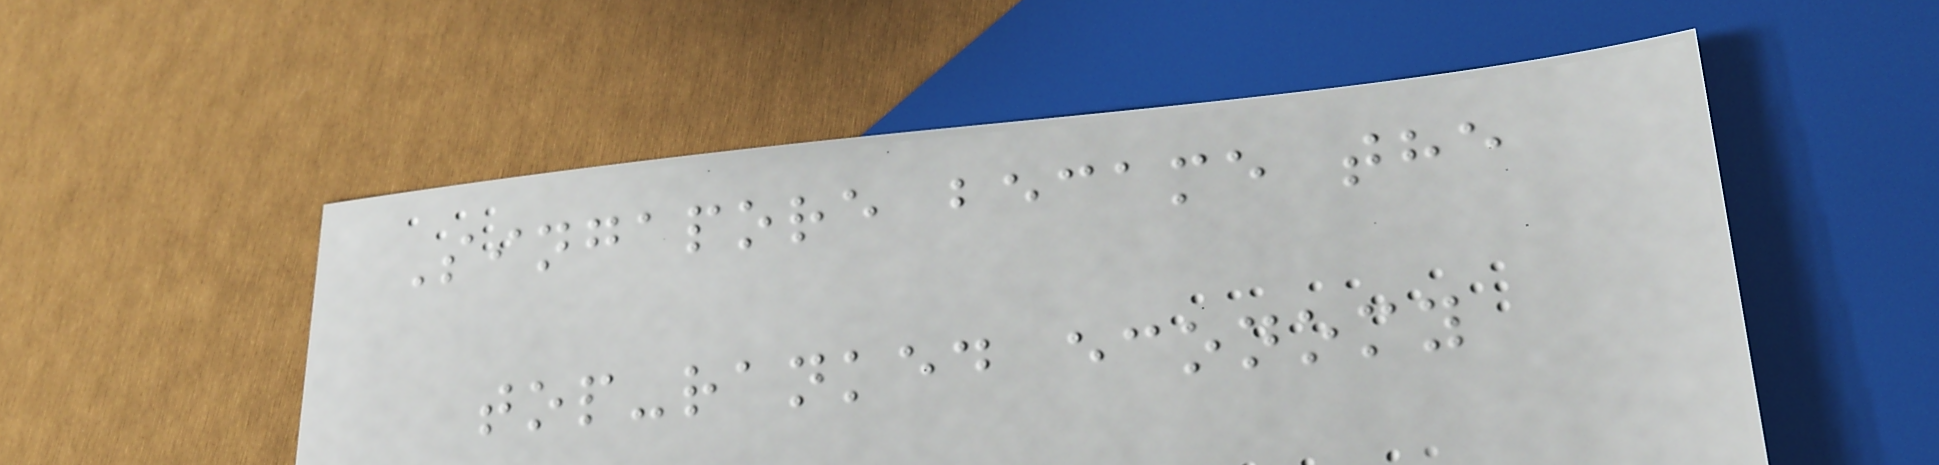Singapore became the
top-ranked economy
